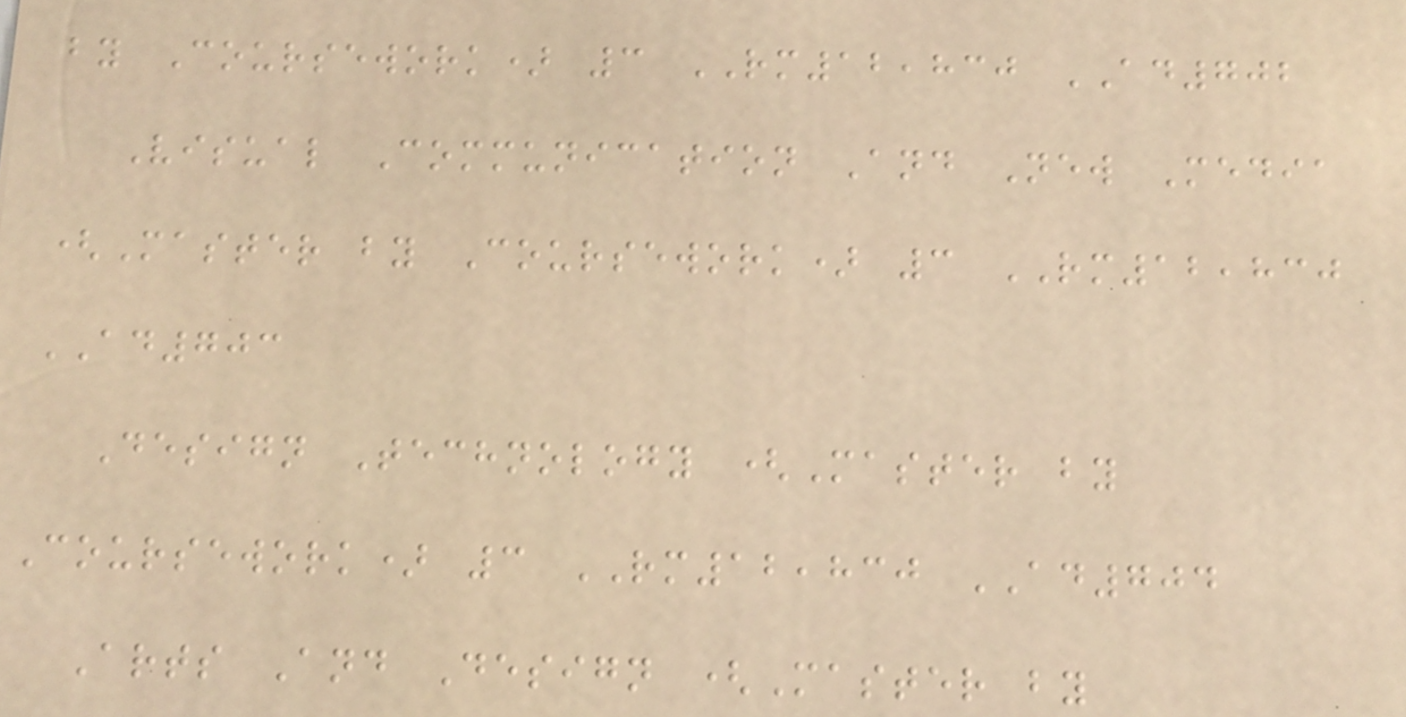by Coursework) 3 RM12,830 AD702
Visual Communication And New Media
(Master by Coursework) 3 RM12,830
AD703
Design Technology (Master by
Coursework) 3 RM12,830 AD704
Arts And Design (Master by
